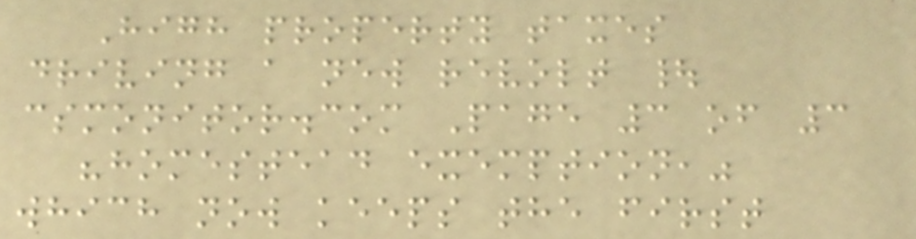High property taxes
driving a new revolt |
csmonitor.com Page 3 of 3
"homestead exemption,"
which now keeps the first
